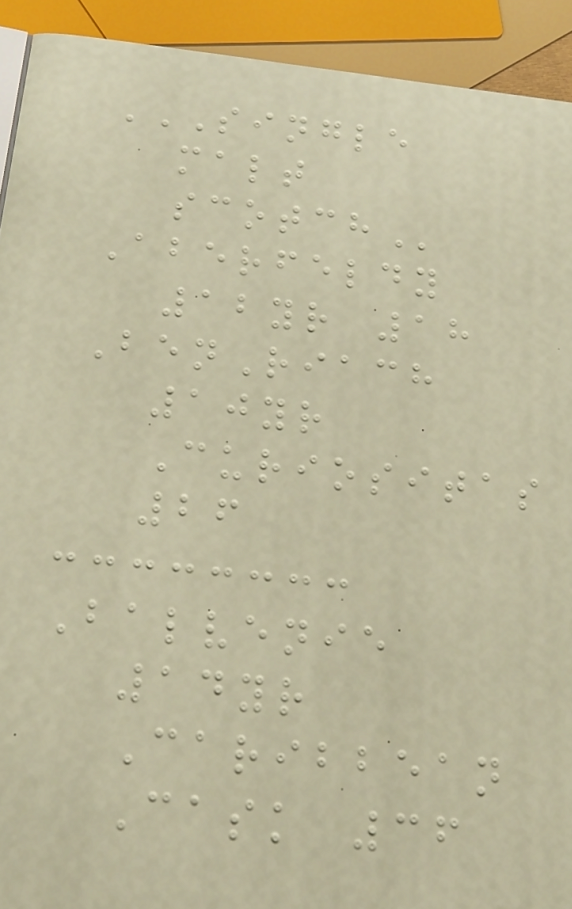SINGLE
MALT
SCOTCH
Aberfeldy
12yr 18
BenRiach
10yr
Curiositas
26
Balvenie
14yr
Caribbean
Cask 36
